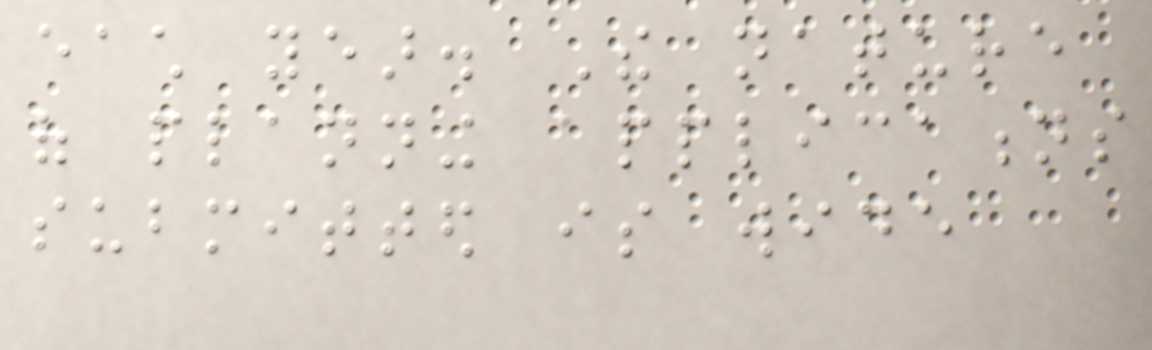each year. The nature
of planning applications
submitted is wide
